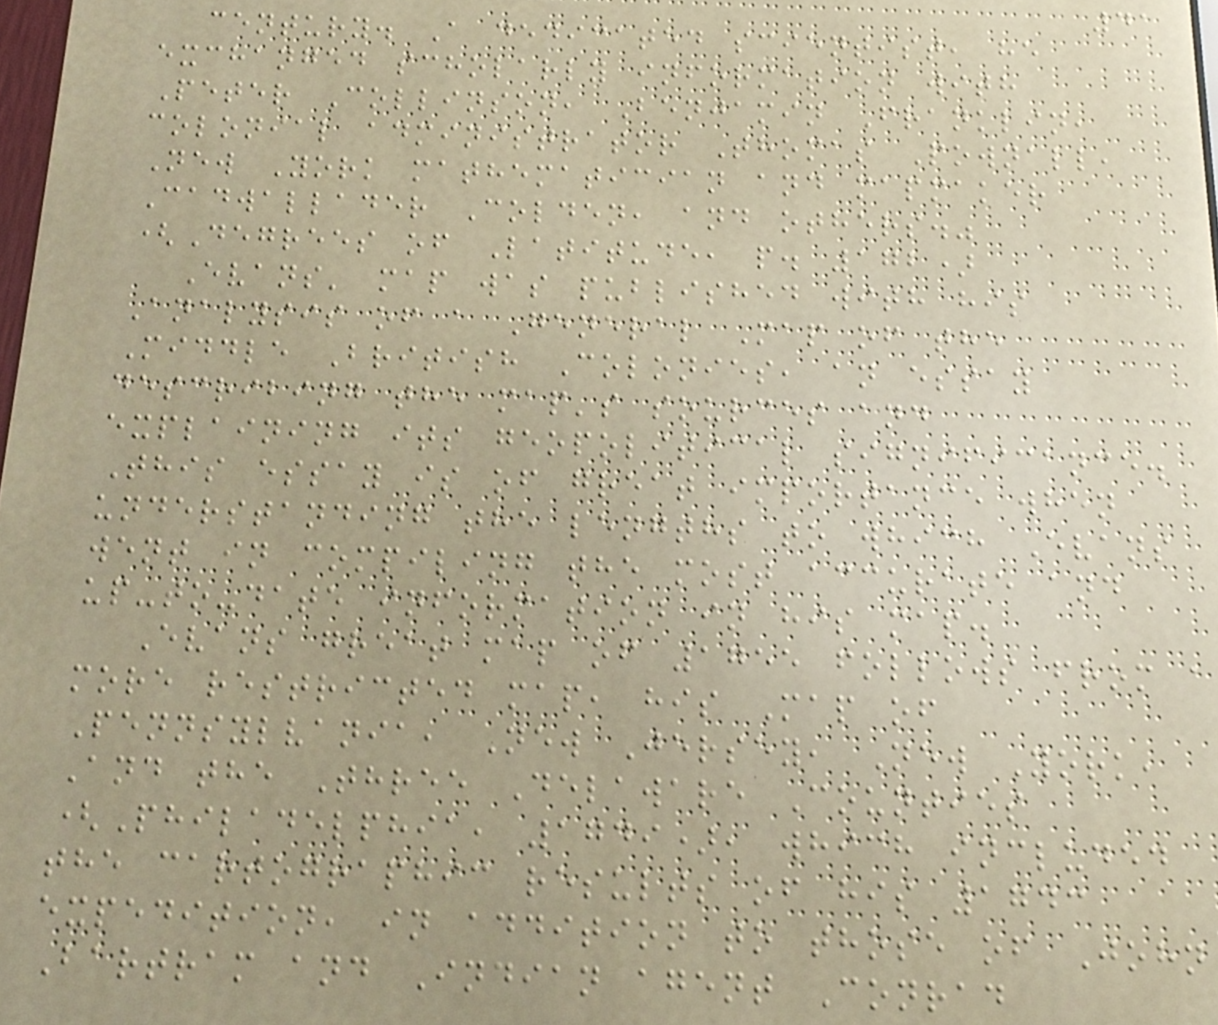41
century. A dedicated scientist, he
exchanged scholarly information with
Peter Collinson, Benjamin Franklin,
colonial administrator Thomas Pownall,
New York mathematician and mapmaker
Cadwallader Colden, and others."
(Degrees of Latitude, p. 172)
Evans' map was published with his
Analysis of a General Map of the
Middle British Colonies, an essay
describing the map's sources and
explaining its geopolitical significance.
This essay is of great importance when
understanding the lengths to which Evans
went in compiling the most accurate and
up-to-date information in his map.
Evans great map of 1755 follows from a
more restricted map, his Map of
Pennsylvania, New Jersey, New York,
And the Three Delaware Counties
(Philadelphia, 1749), which included
the cartographic results of his 1743
expedition, in addition to those of John
Bartram and Indian agent Conrad
